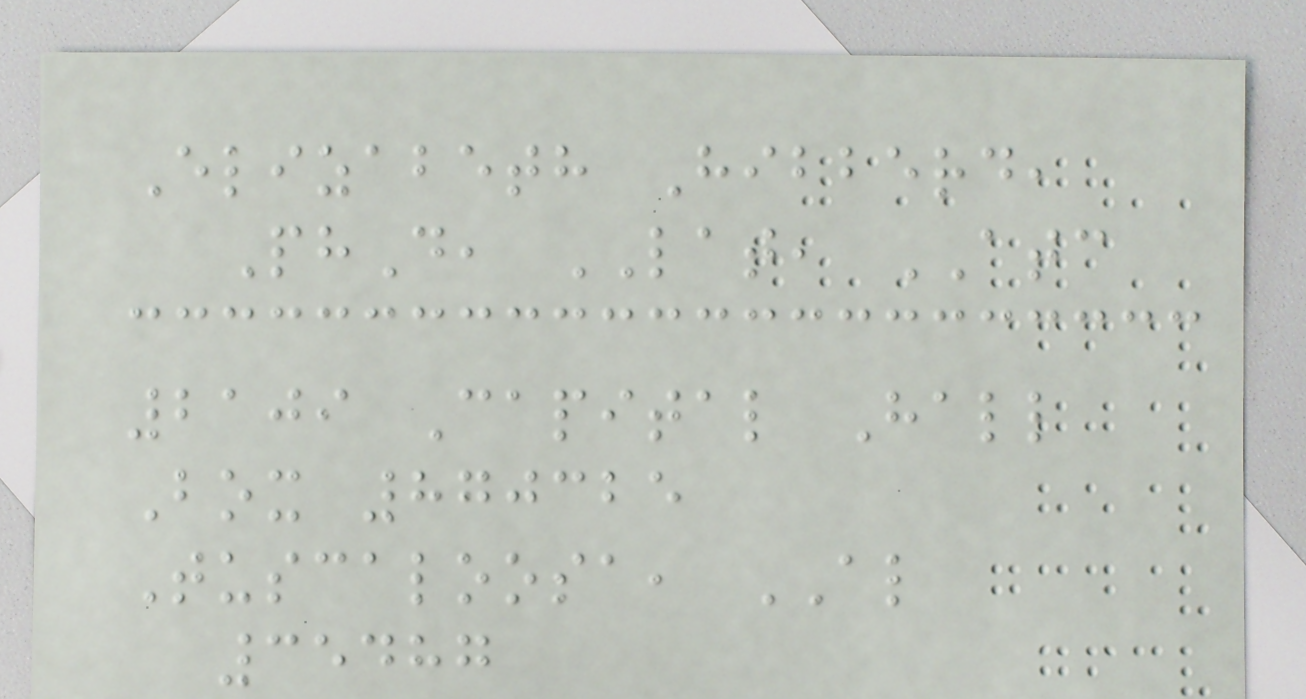Elizabeth Hibberd,
PhD, LAT, ATC
2109 Capital Hall
Box 870325
Tuscaloosa, AL
35487
